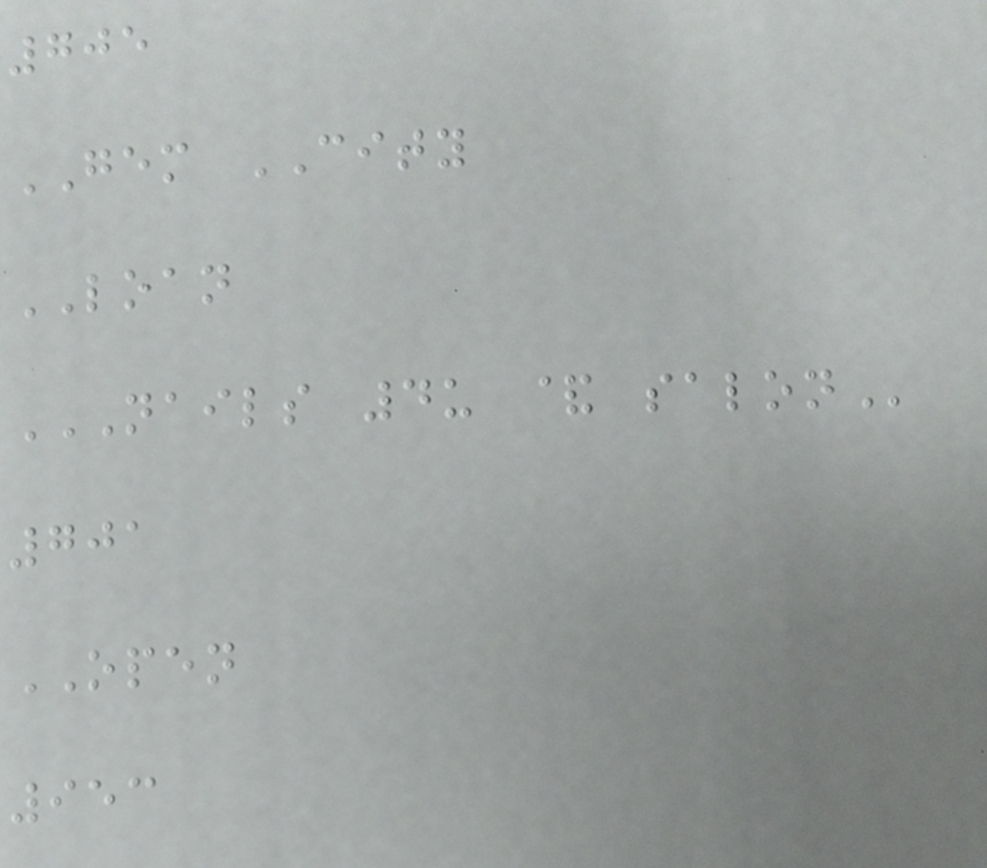705
GEM CITY
LOAN
NAILS 4U & SALON
701
OPEN
953
